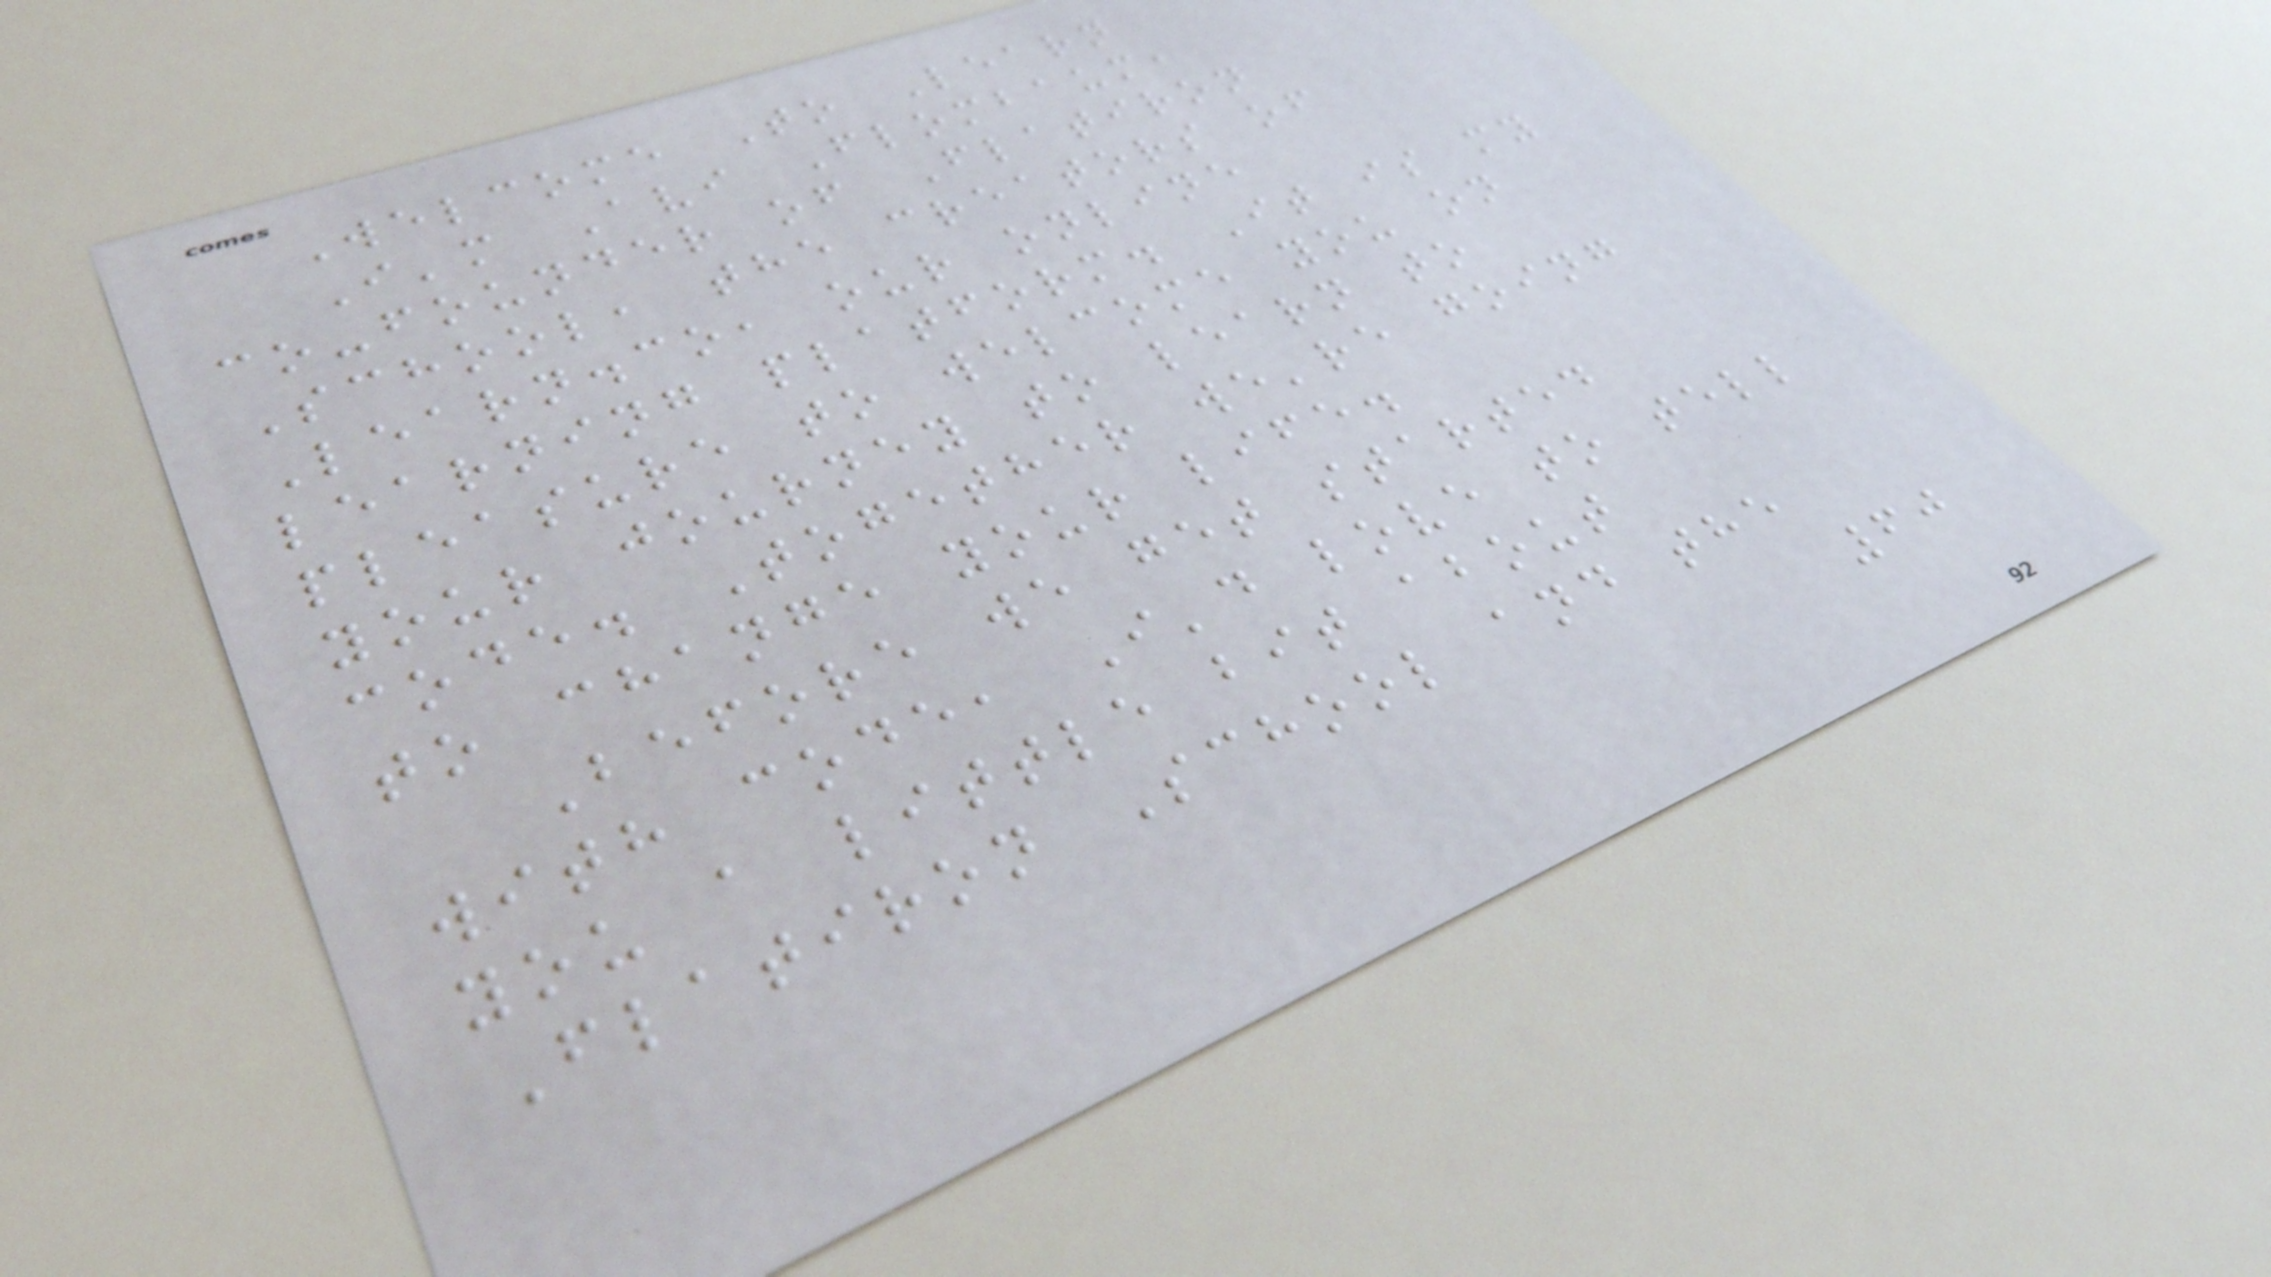Welcome To Learn
I'm Avi Flombaum,
co-founder of Flatiron
School, the creators of
Learn.co, our online
learning platform. It is my
pleasure to welcome you on
your journey to learn to
code. Together we're going
to change your life.
Before we get started
with code, I'd love to tell
you a little bit about
Flatiron School and the
60
